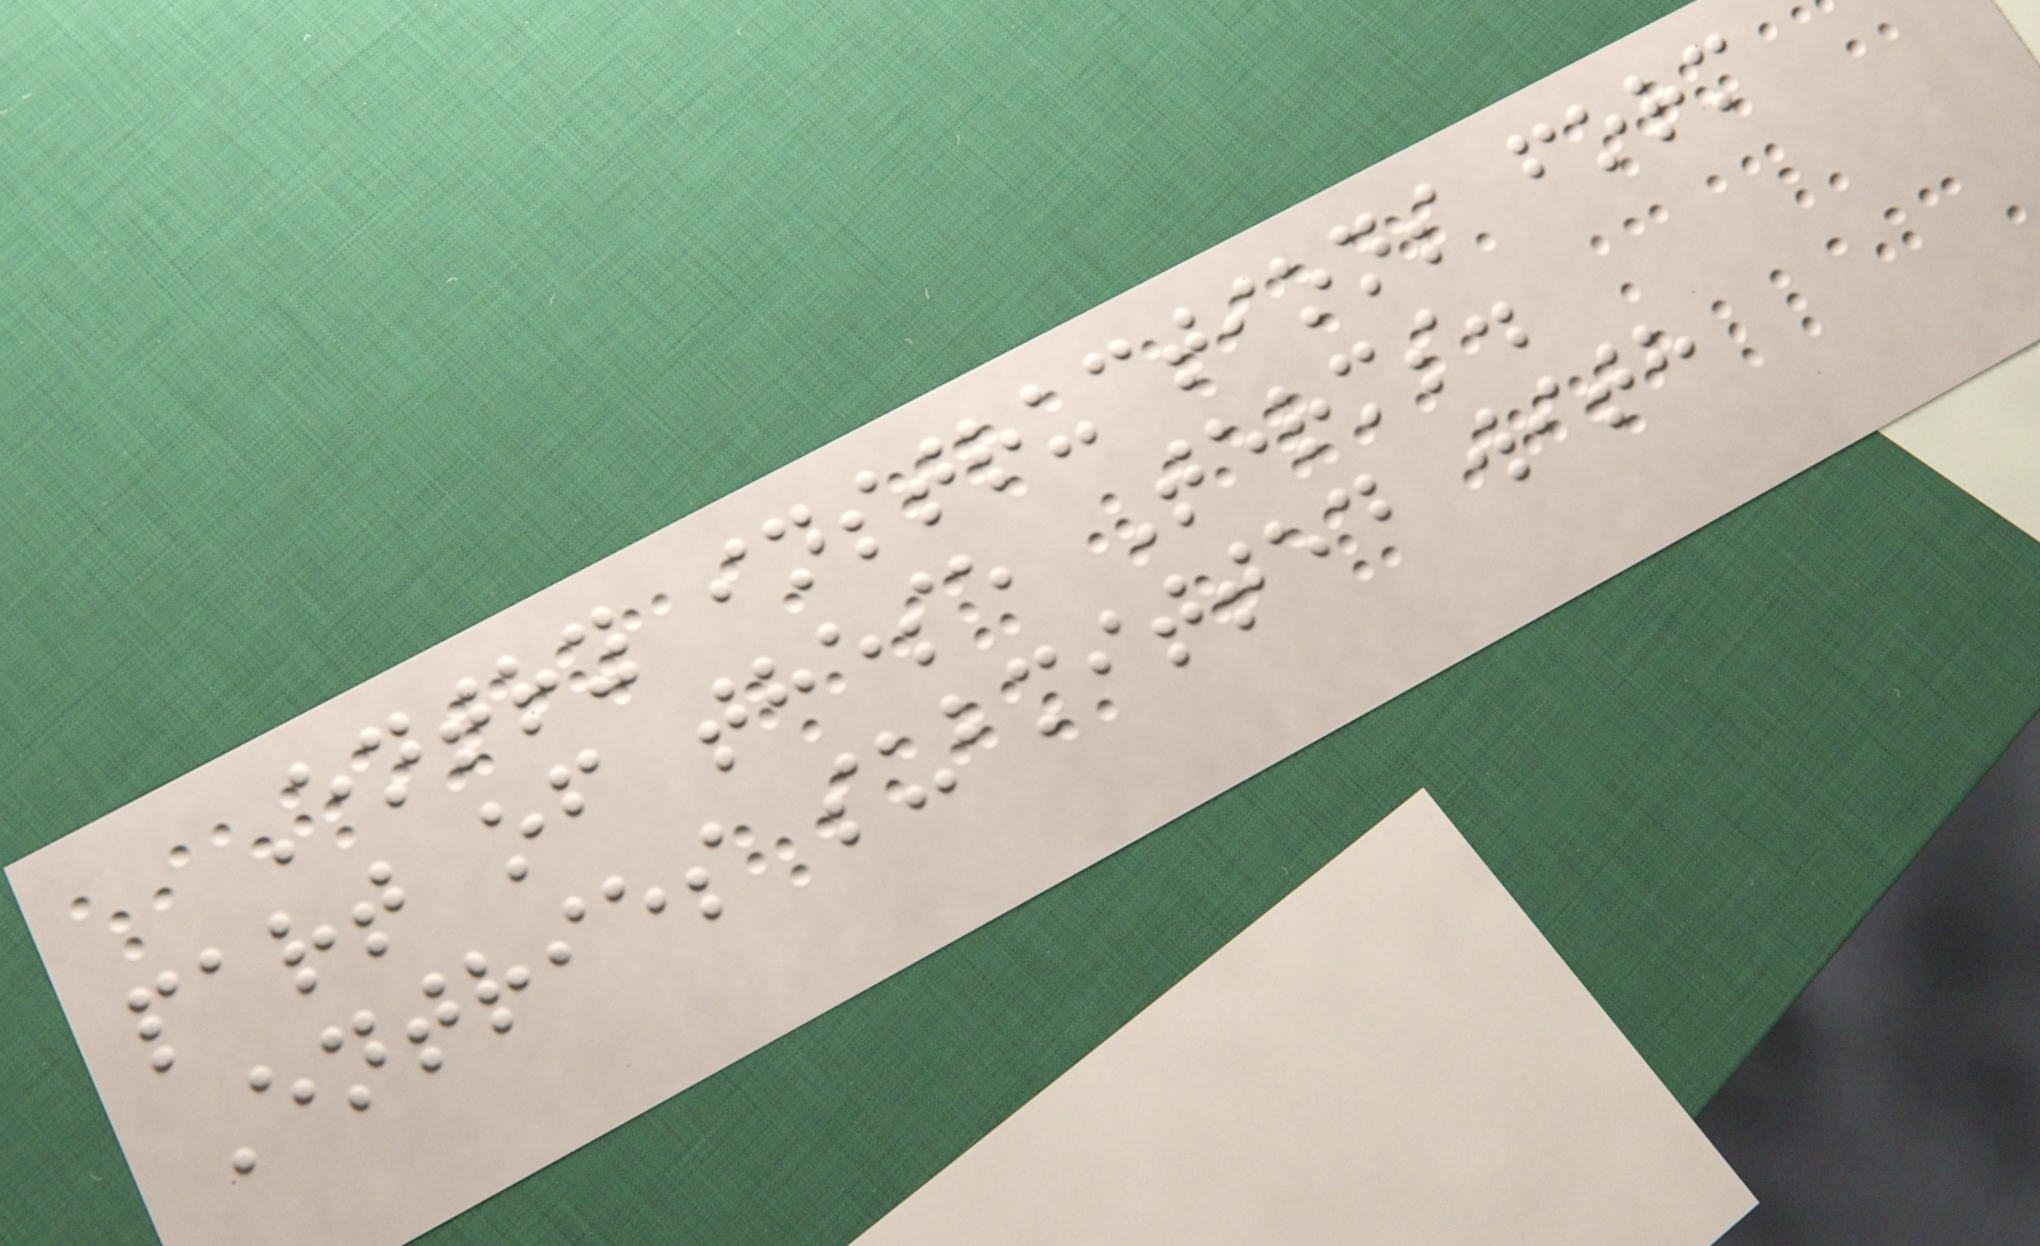Entry instructions form
part of these Terms.
Entries submitted with
